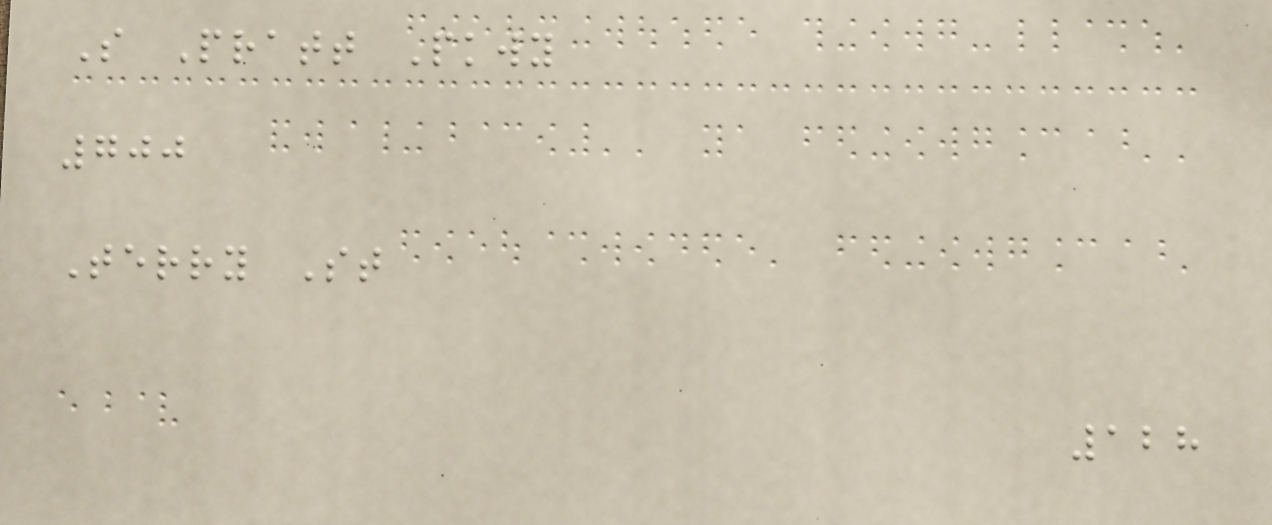S Pratt Pkwy
700
Terry St
128
